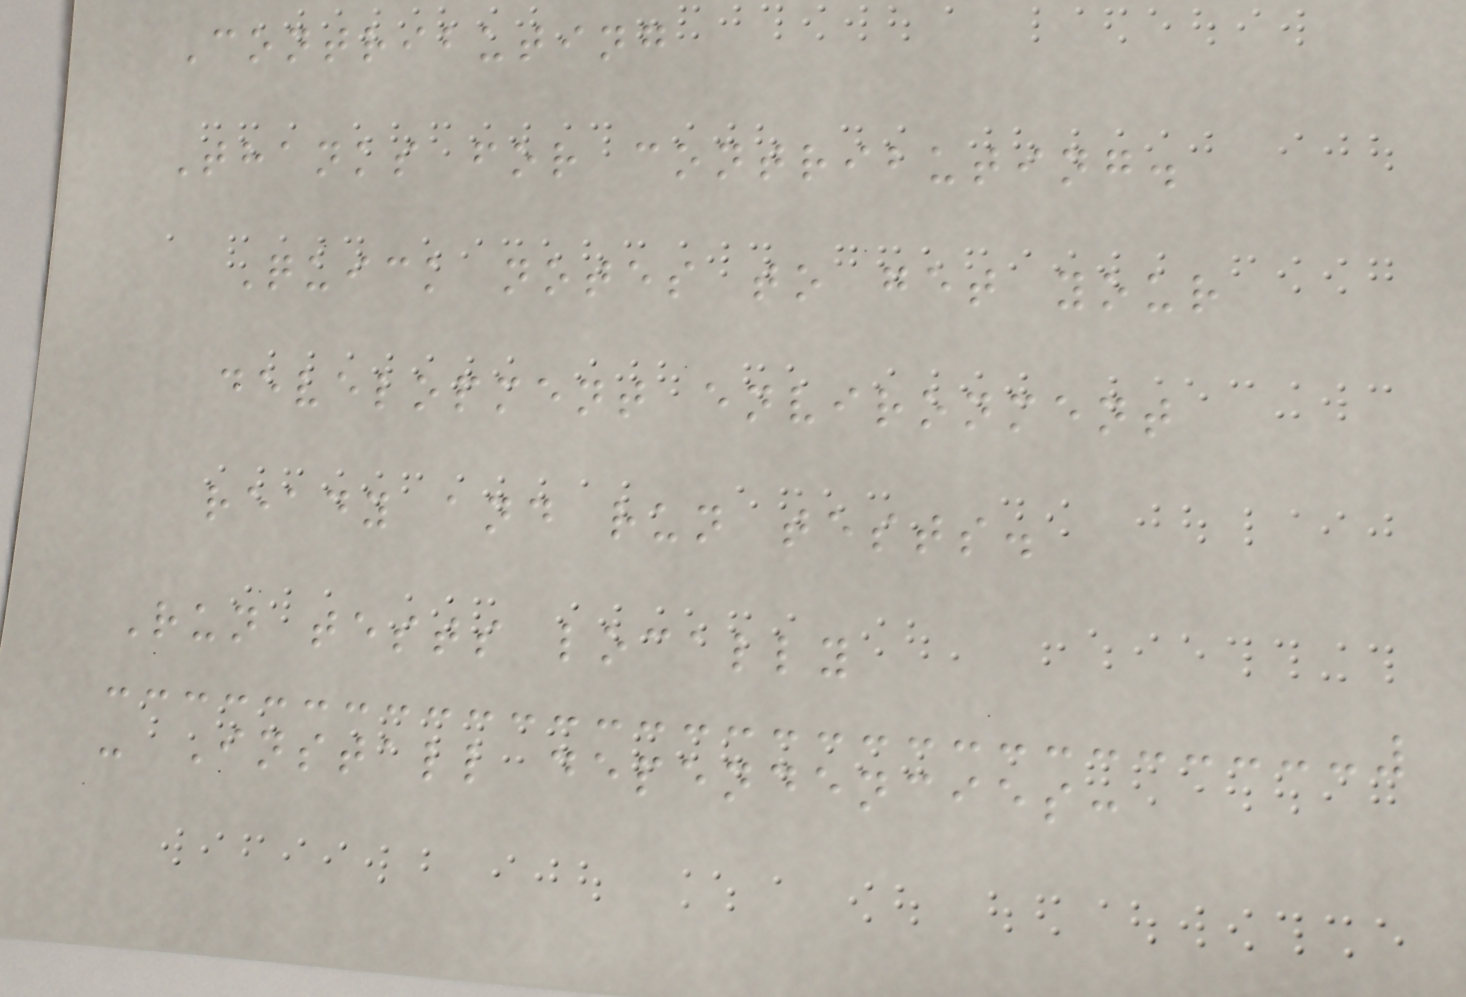Contributing
Thanks for contributing.
Quick notes to get your
development environment
ready and run tests.
Run tests locally
- Install dependencies:
